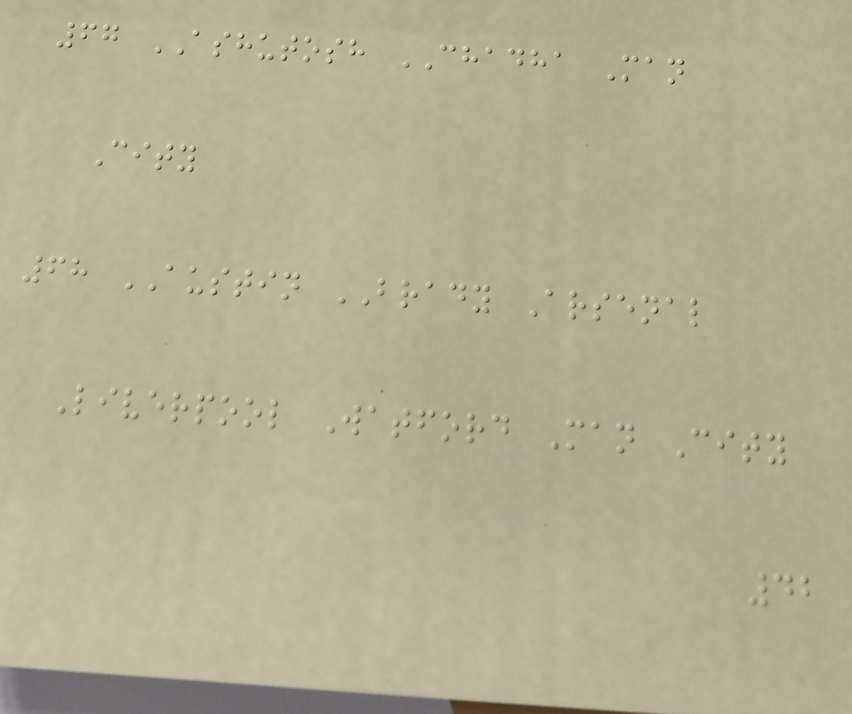67 ASHUTOSH CHADHA Man
City
68 AUSTIN BRADY Arsenal
Liverpool Watford Man City
42
